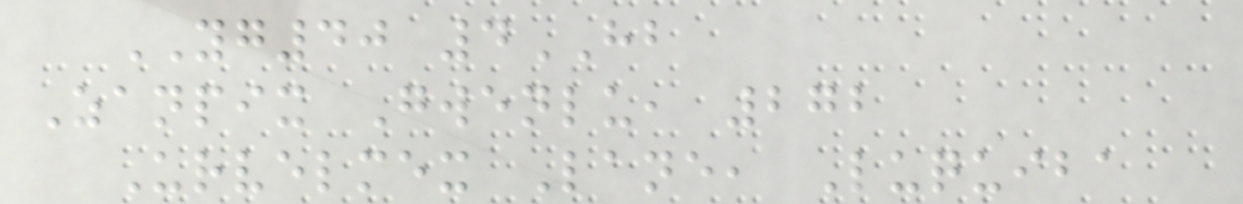YG40 4HB
Zanpix Gwenlu, 272
Urvelmex Lane, Luquiba
